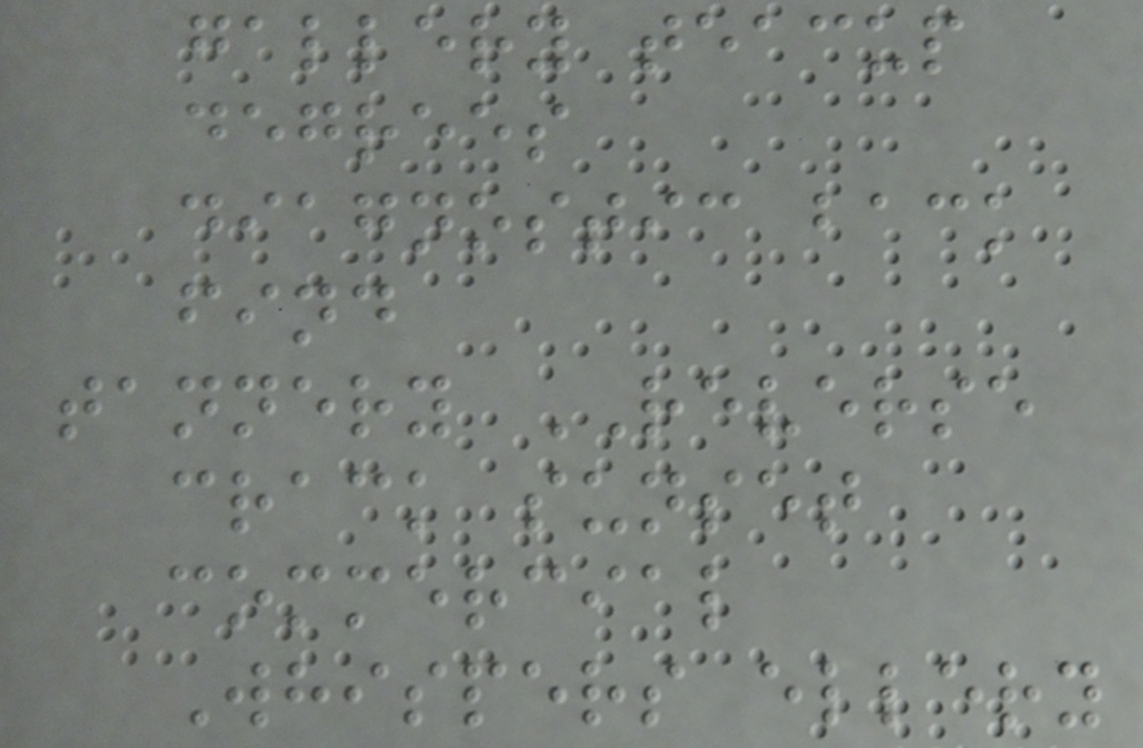gallery teacup
degrees
diagnostic back
find
tannery REVERSE
crack sunset
commercial
Whispers ellery
